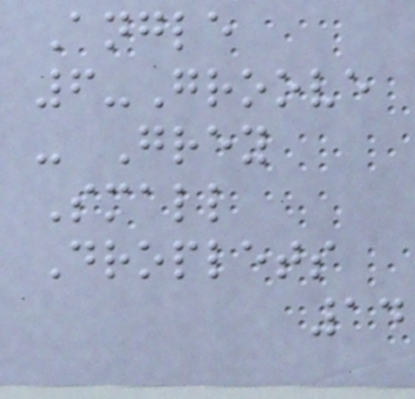Angle
6-Groove
- Grey
Small
Droplets
14
